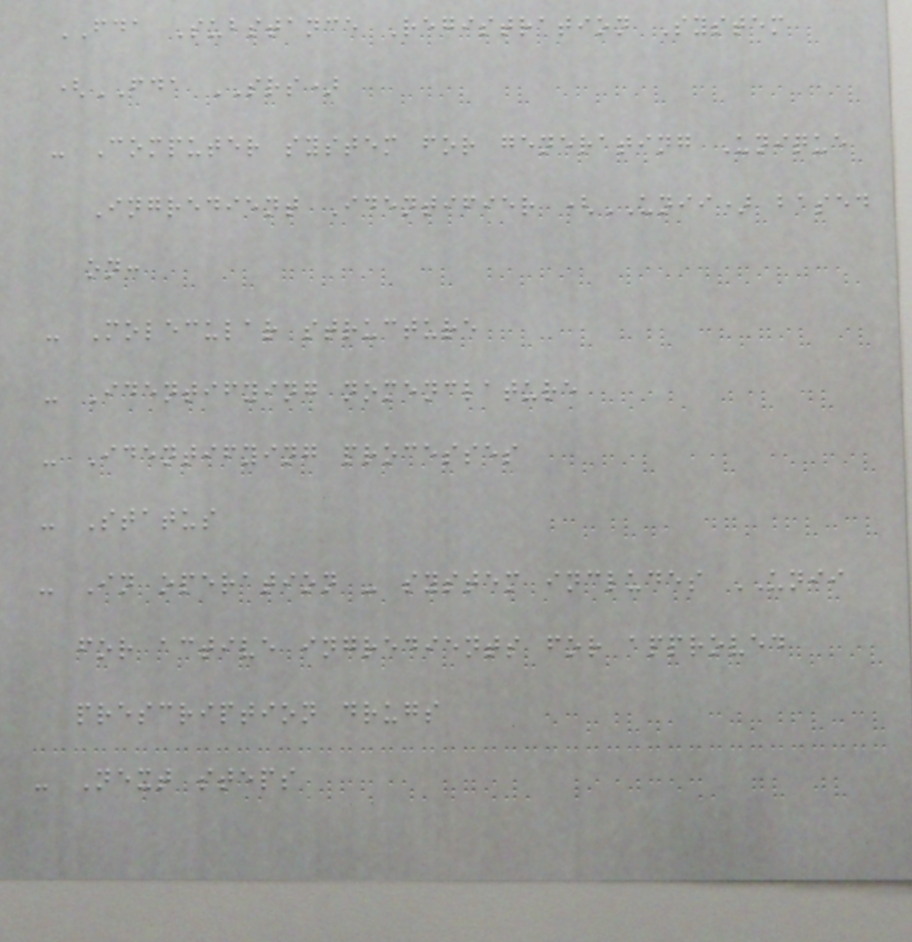FDA Substance Registration System
(FDA SRS)
- Computer system for generating Unique
Ingredient Identifier (UNII) based
on:
- Molecular structure
- Identifying nomenclature
- Identifying processes
- Status
- In operation - system includes UNII
for active ingredients for approved
prescription drugs
- Next steps
